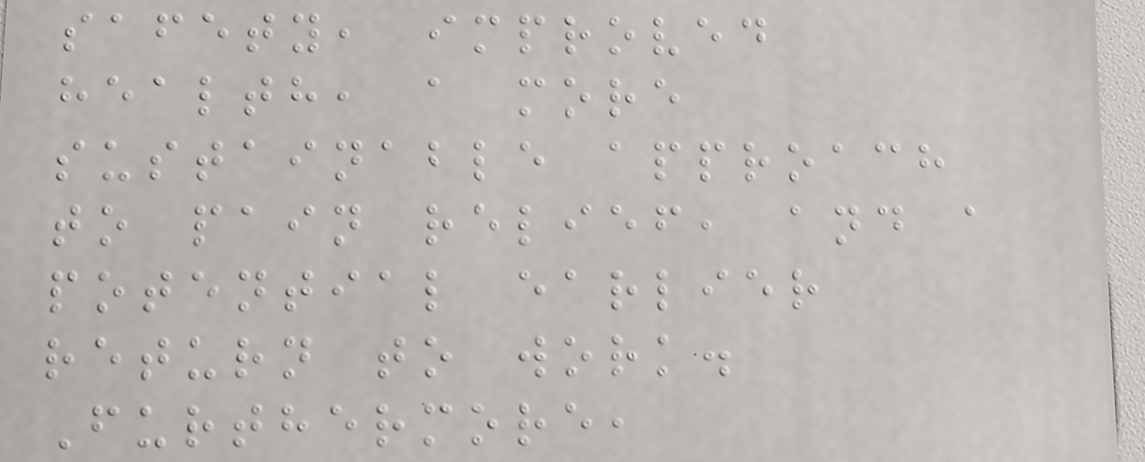safety, improved
health, a more
sustainable approach
to pain relief, and a
potential earlier
return to work.
Furthermore,
